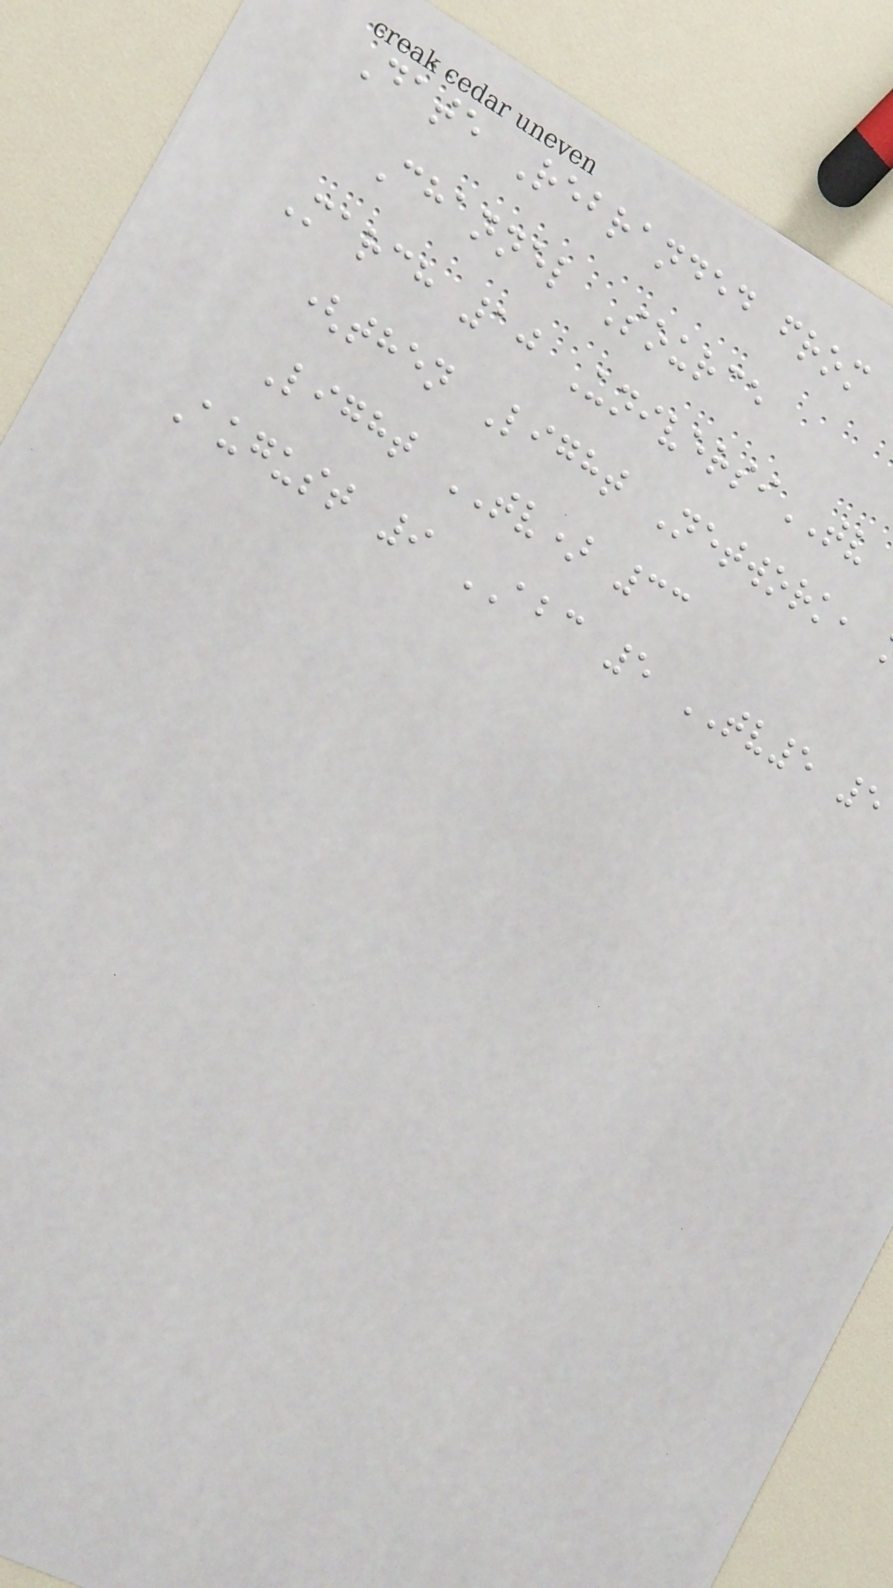Date Rebranded from
Channel Source
March 10 UniversiTV
(then Light Network,
Light TV) 33
August 9 ABC 5 TV5 5
